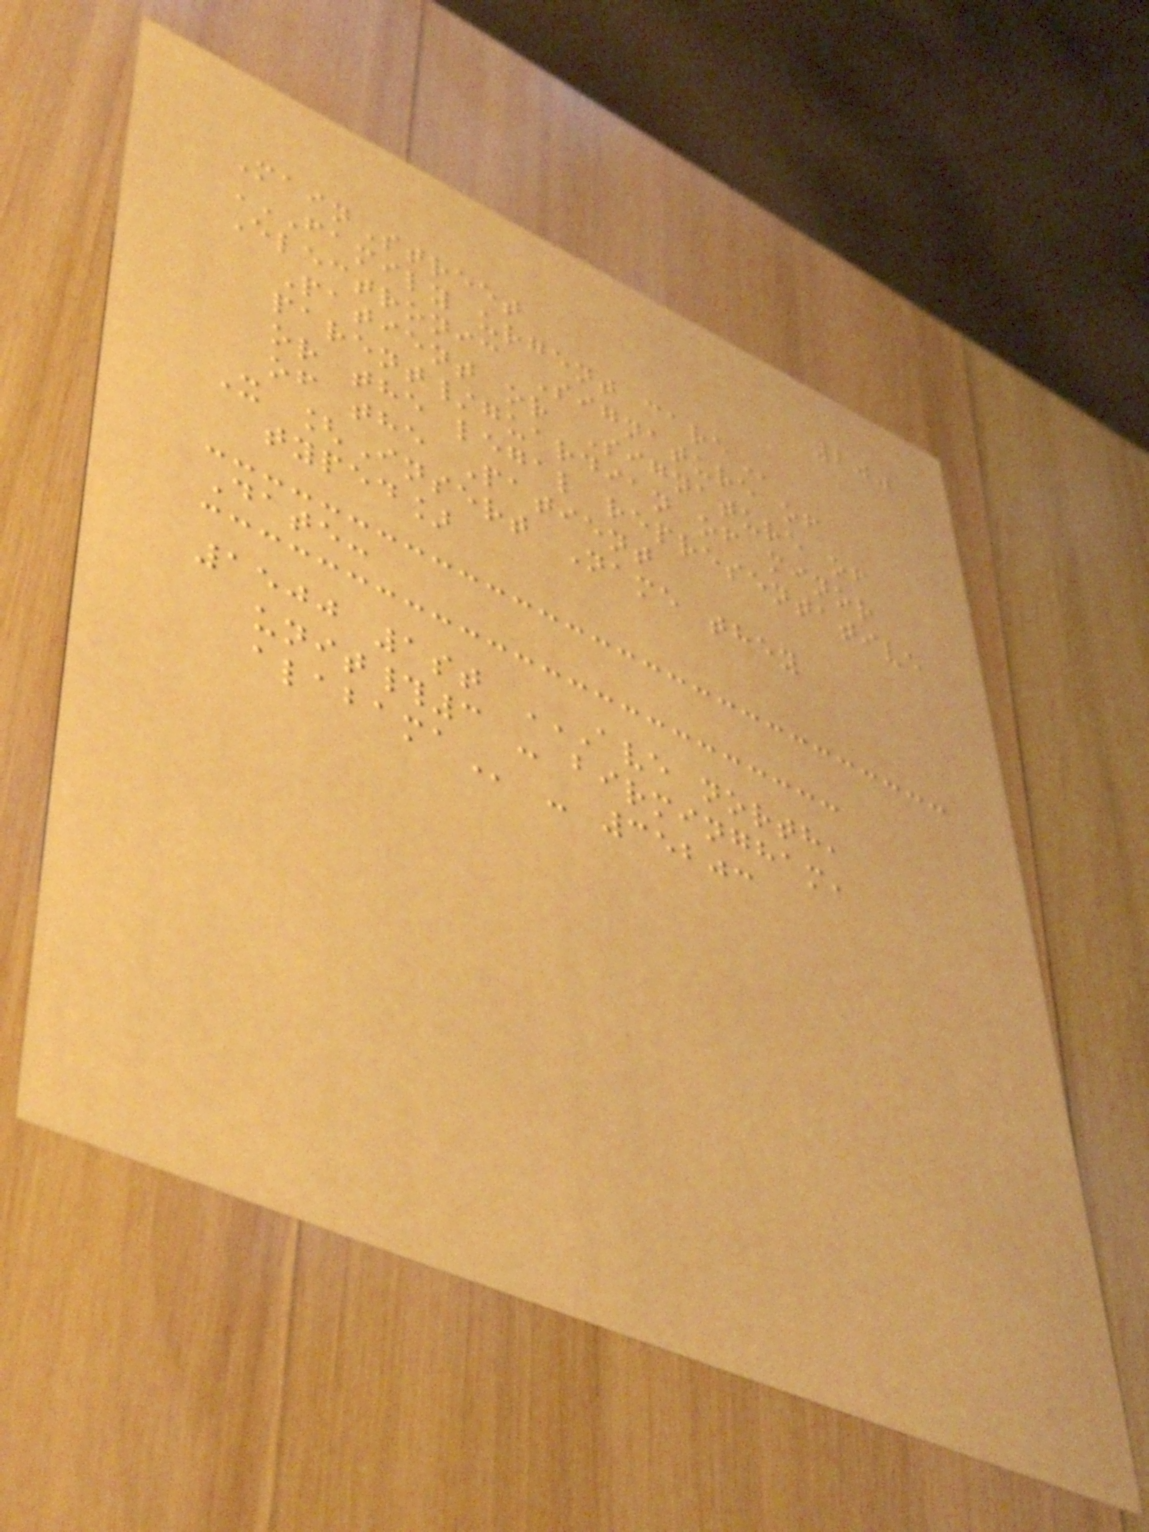200
MainStreet
FAMILY URGENT CARE
Electronic Signature of
Patient or Signature of
parent/guardian of minor
or the legal representative
of the Patient
X [Insert Name they
typed]
Date:
1500 1st AVE NORTH,
UNIT#3 - BIRMINGHAM,
ALABAMA - 35203
